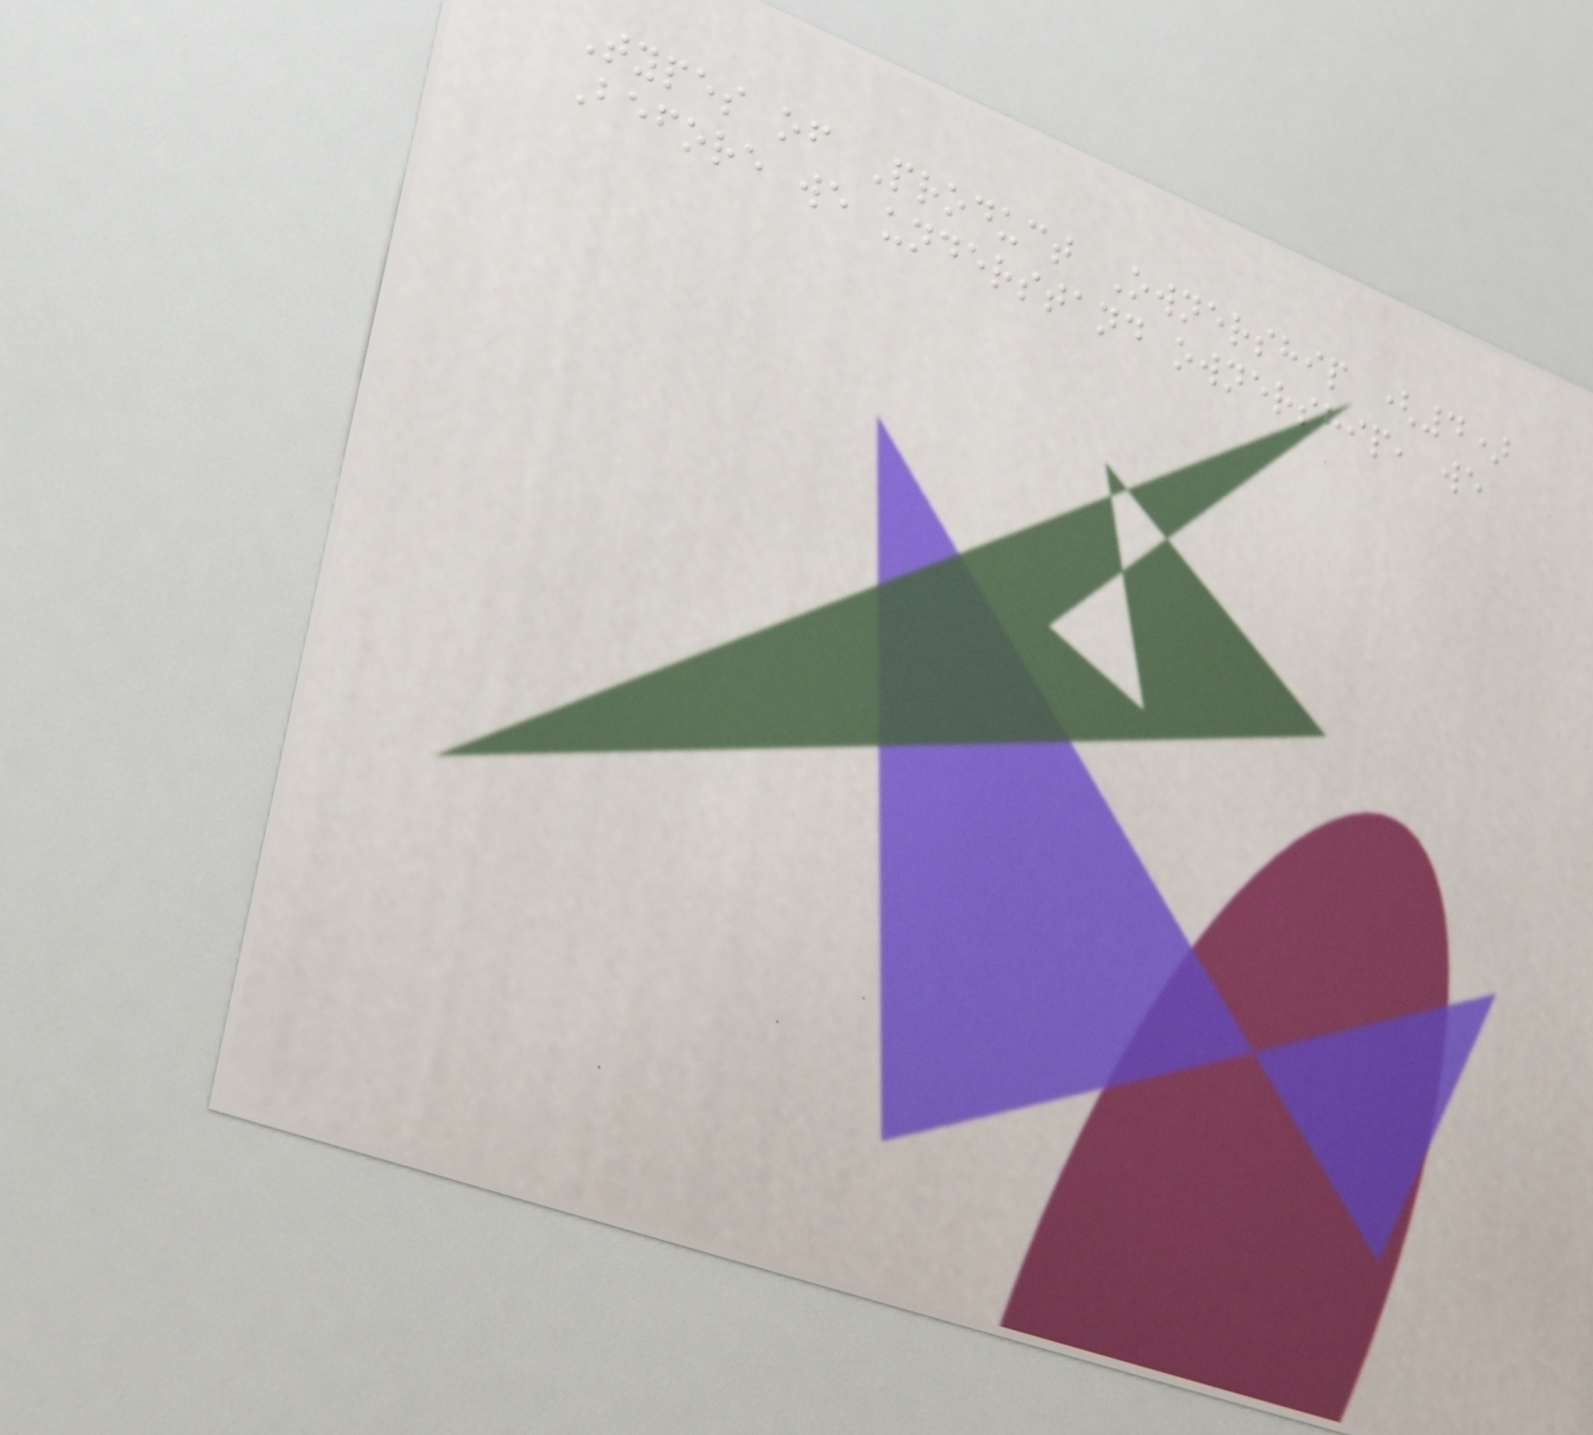Types of Product Ownership (4)
Before we understand ownership, we
